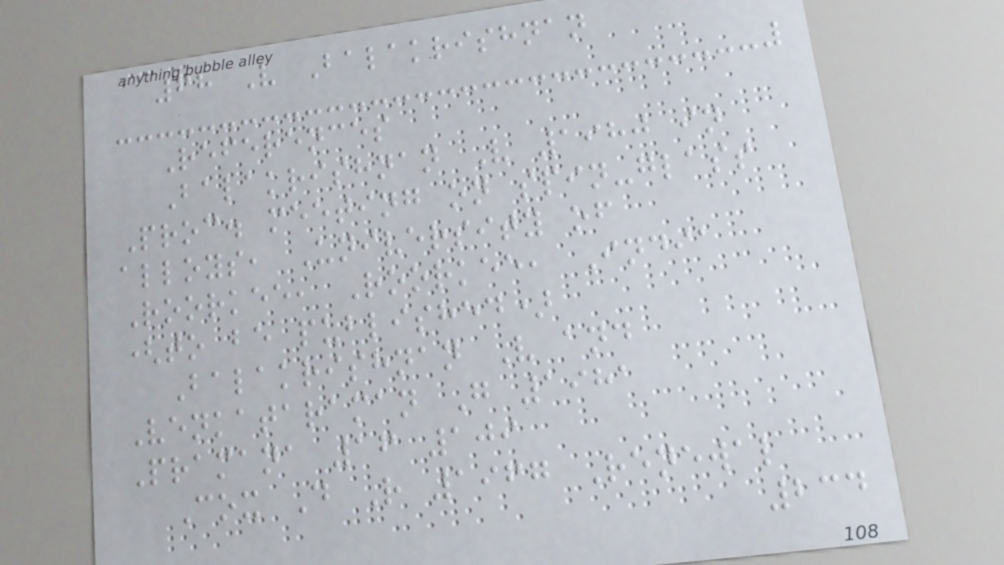68 V Balakrishnan
References
Balakrishnan V 1980 in
Proc. meeting on spin-glass
alloys, University of
Roorkee, Roorkee, India
(to be published)
Balakrishnan V and
Venkataraman G 1981
Pramana 16 109
Cox D R 1967 Renewal
234
